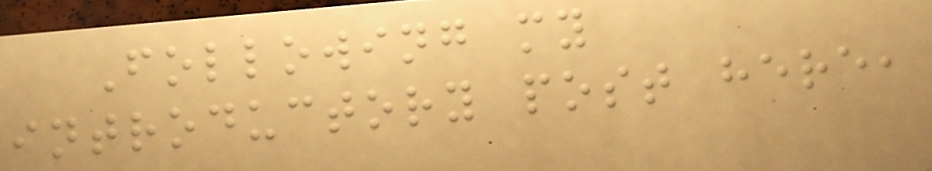Following my
introductory post here,
